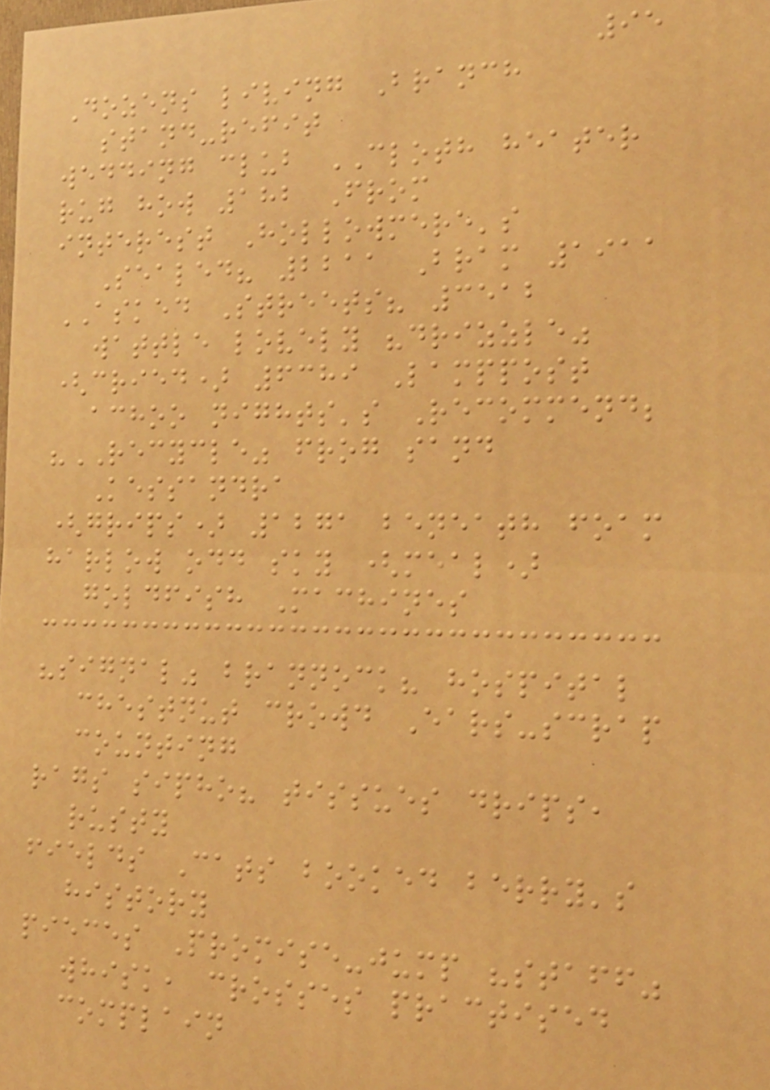95
Dozens living Branch
stand-refit
wedding club CLOTH heater
rug how 182 From
interest Hollowmere's
Sealed? 2211 Bram 1911
ASKED Streets? 3512
wattle lovely "drizzle"
(cried) 6389 Lamppost
achoo nights's Recommend;
"RECYCLE" frog sand
Kessandra
(grips) 1271 beneath foam
harlow odd sky (meal)
goldfish Machines
"signal" brannock? hospital
chestnut crowd Ears-scrap
counting
rags sipho? tissues drips,
rusty
fields Cats booked berry's
history
pieces Promise-jump "staff"
whisk, crosses practised
complain
